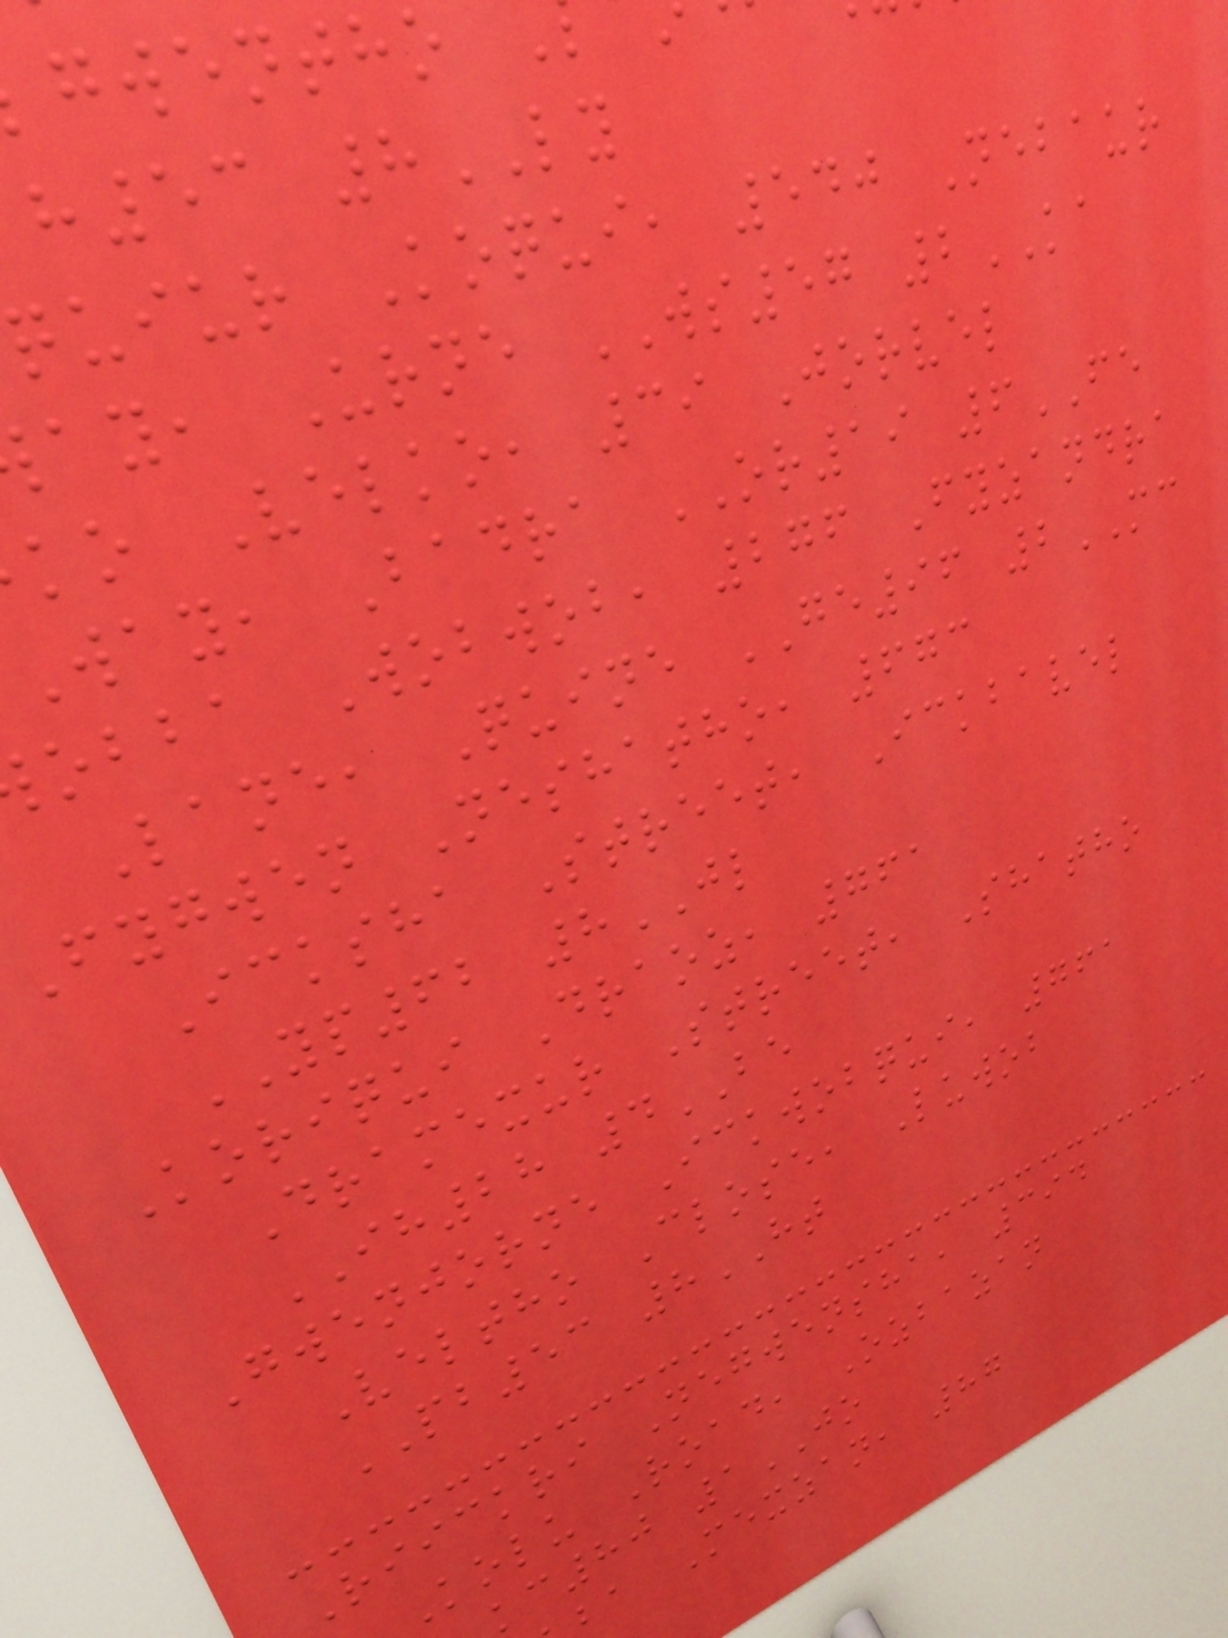gwentho
h53 8LY
quiur Koqui, 540 Nebaur
ay, Urne WS57 2KA
ko Velko, 39 Jorvel
Way, Badra OR19 6FE
obba Wobwob, 276 Fyzandra
Lane, Quine GE96 2MC
Fygwen Neshatho, 673
Icksha Street, Ickbavel
YP62 8JL
Koriqui Draoz, 761
Dramexur Street, Shatho
IH28 4BE
Gwenjorne Ickwobqui, 761
Veltho Close, Luwob
PB53 8HT
Riickri Negwensha, 394
Kolu Road, Ozbazan
kc80 1JO
ba Mexzan, 87
